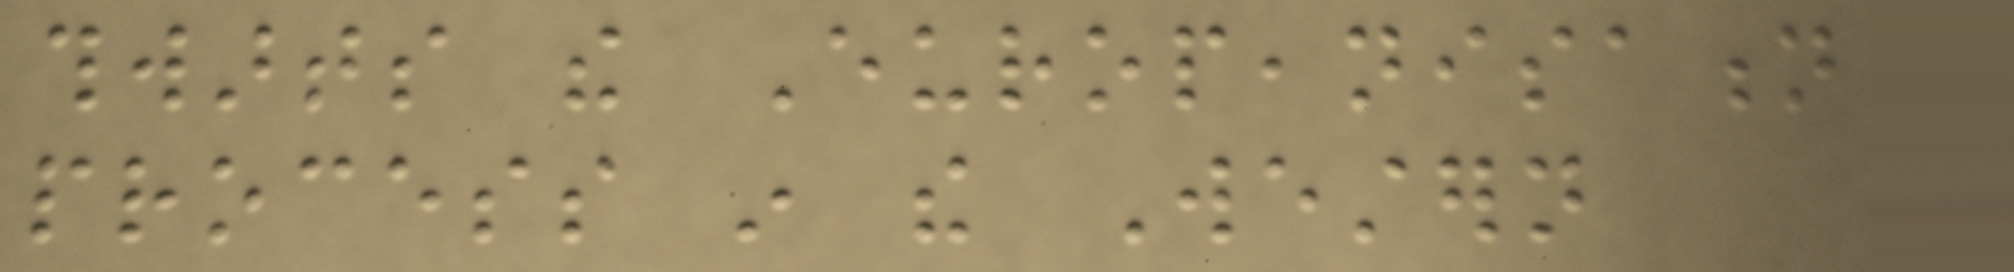thwarts the Europeanisation
process in the Western
